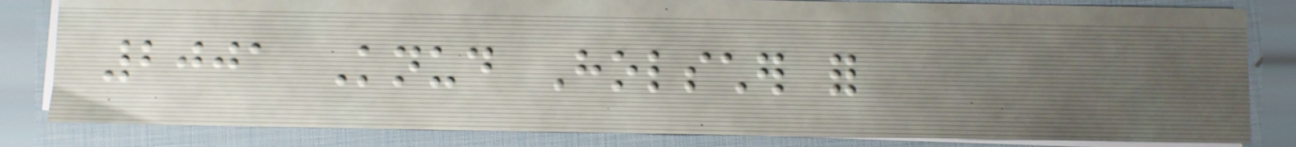2001 Knud Holscher for
